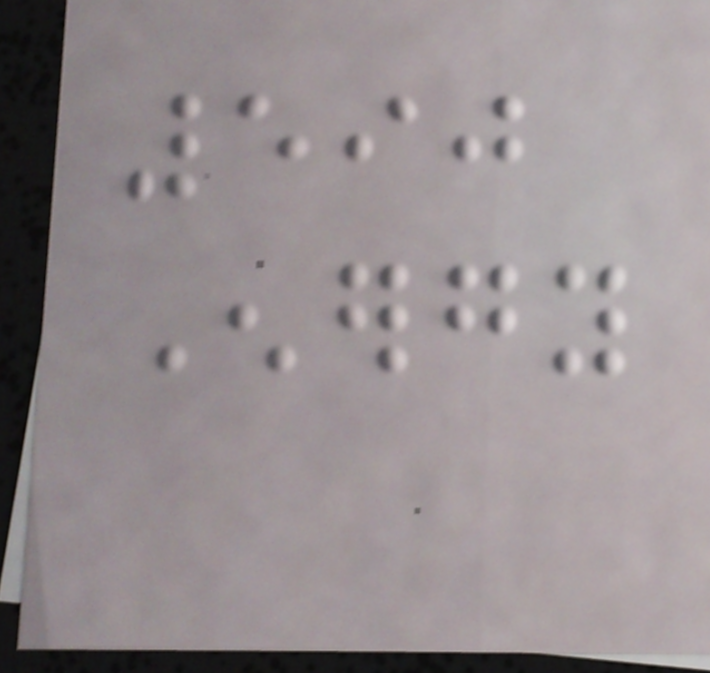590
Energy
